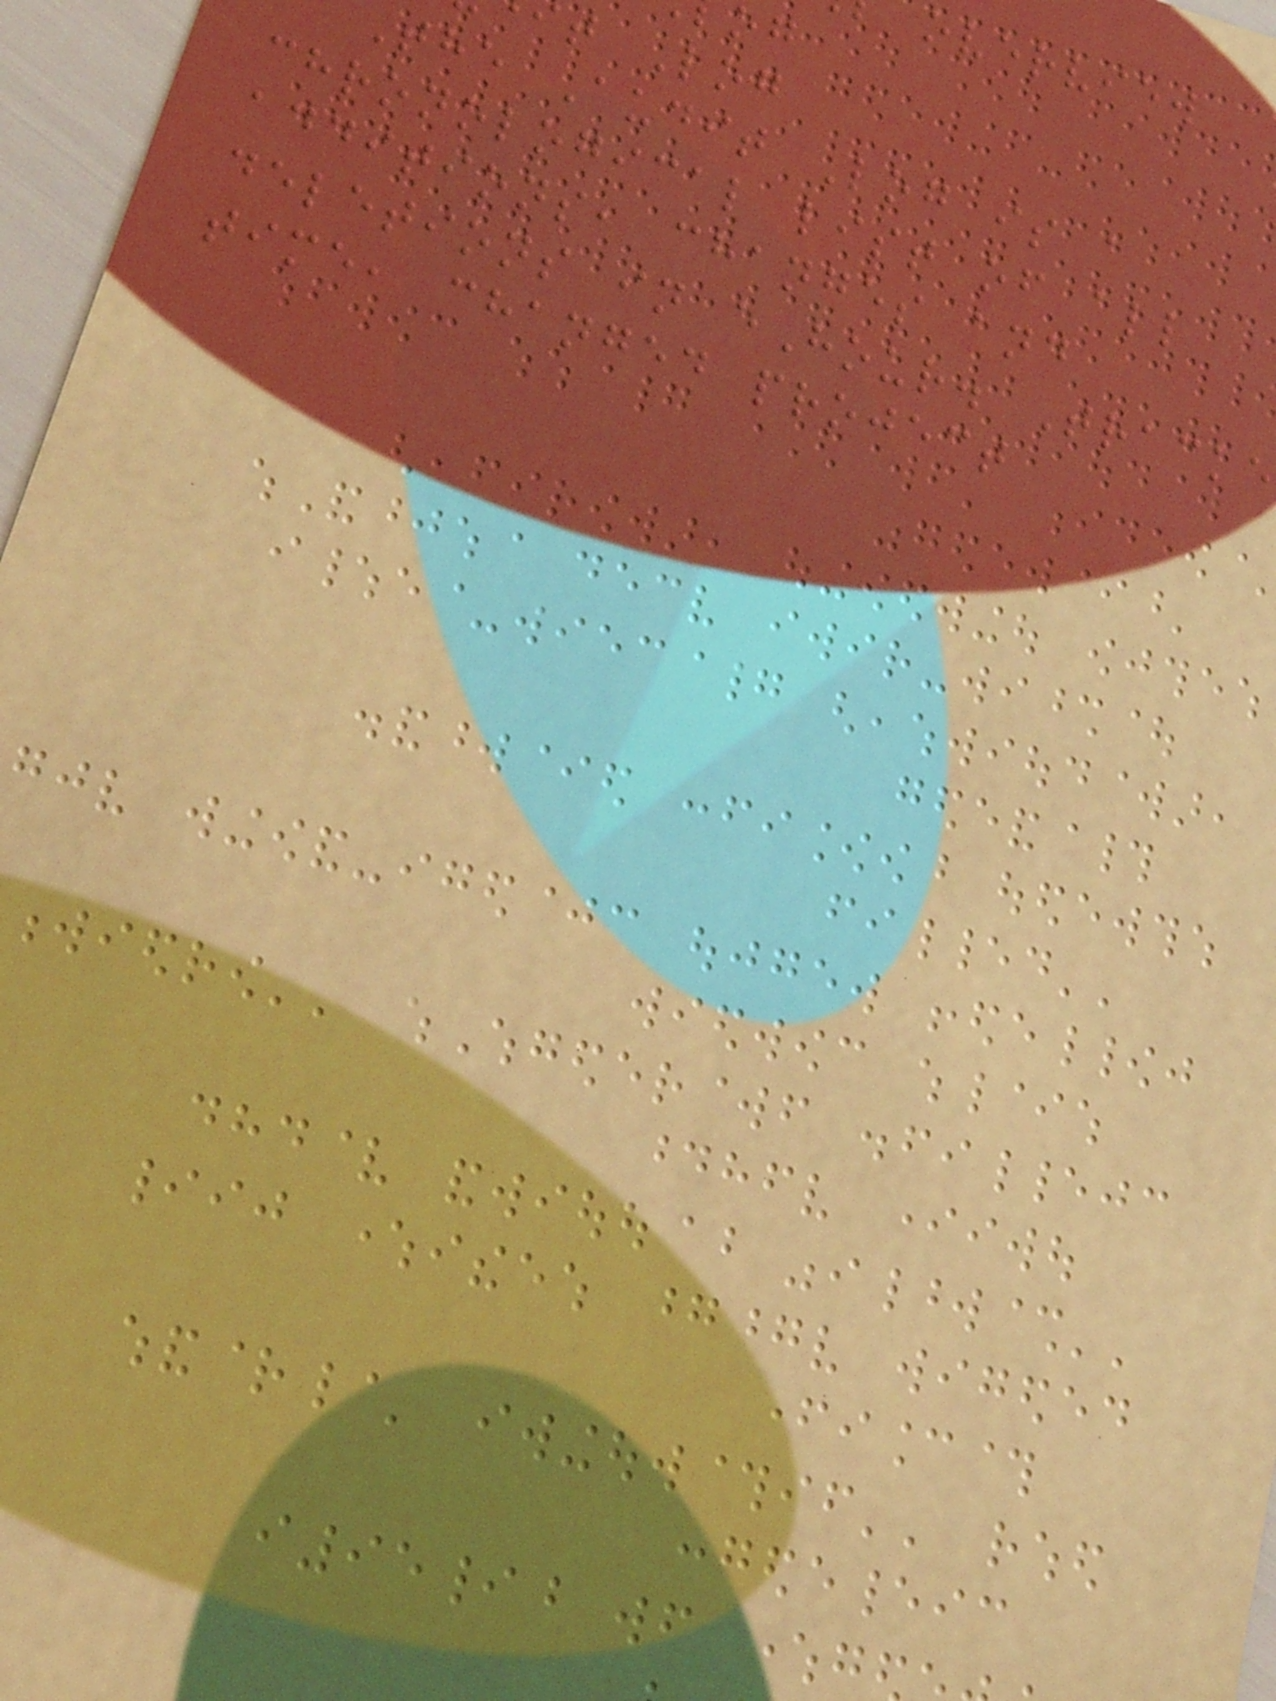overview
t Log
The Audit Log is a
chronological list of all
additions, changes and
deletions in eHour. Tracke
time, changed project
